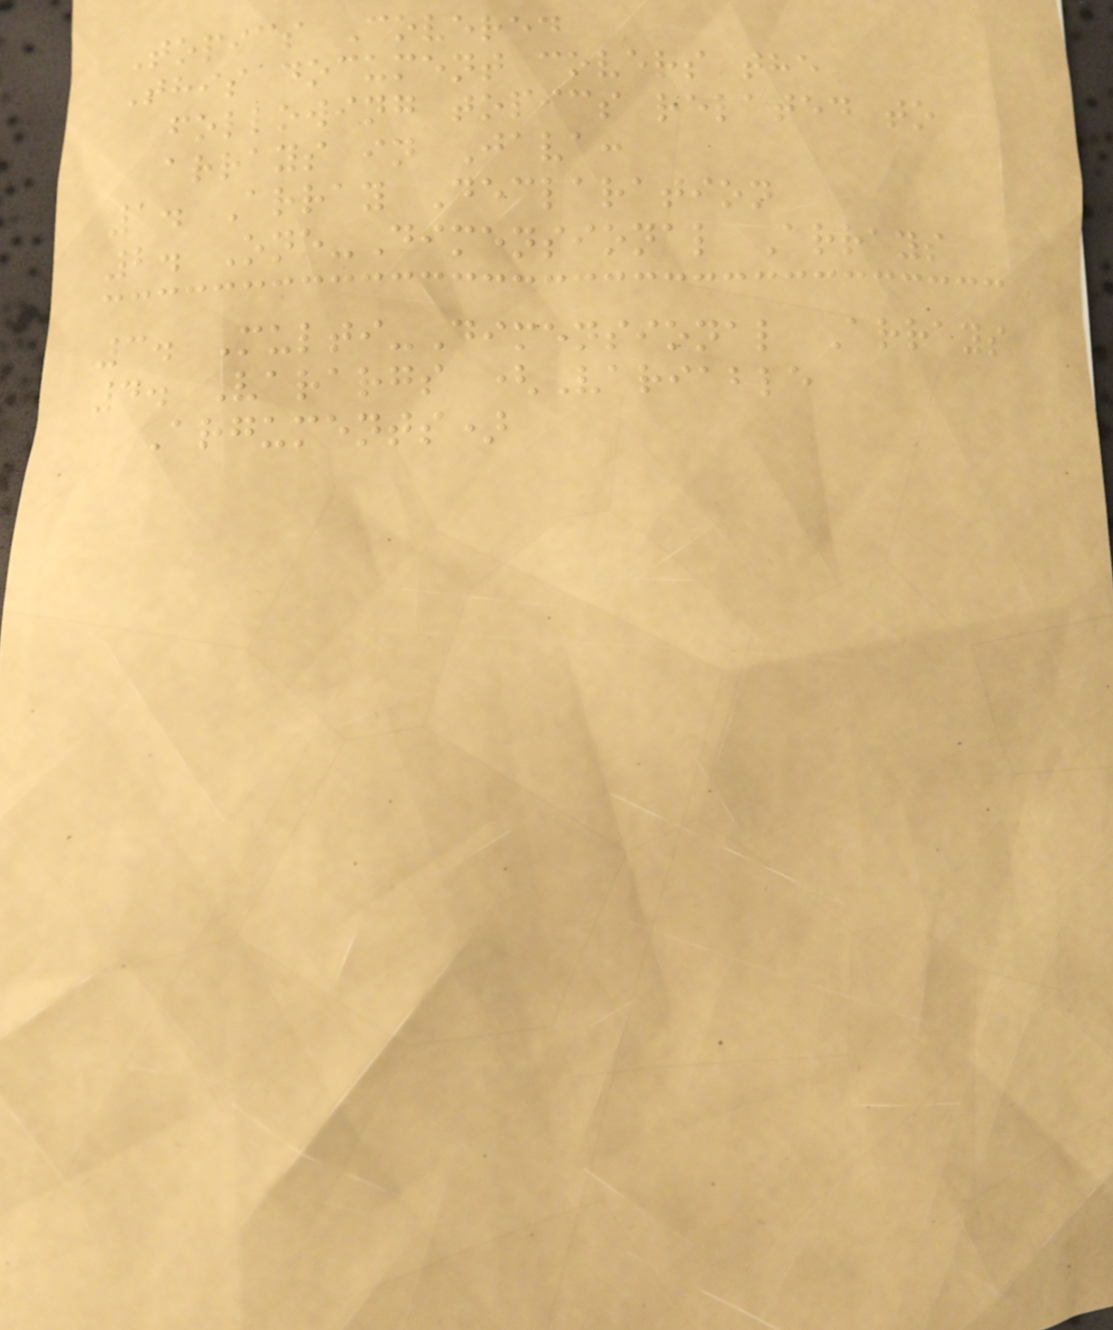Topics Covered
This document covers the
following topics related to
arrays in Java:
1. Array Declaration
2. One-Dimensional Arrays
3. Multi-Dimensional Arrays
4. Varargs (Variable
Arguments)
